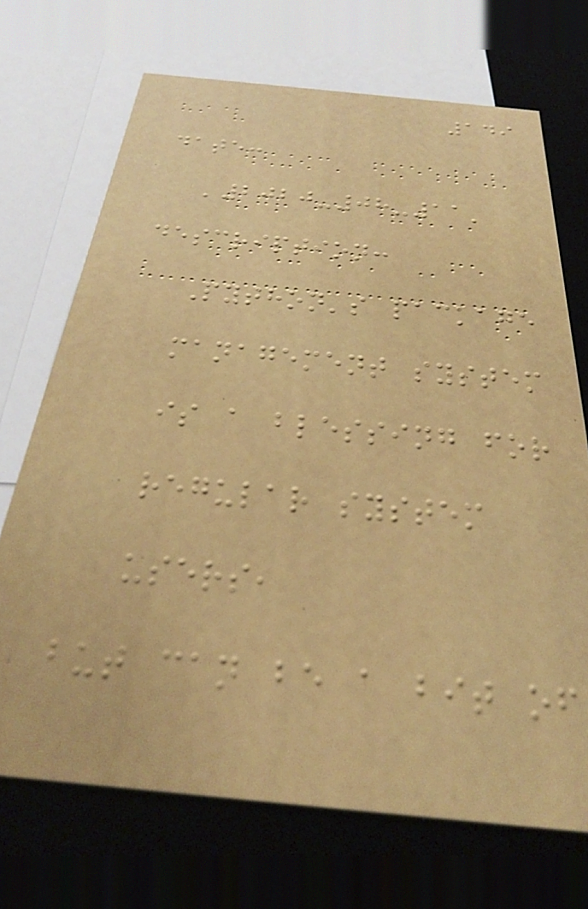149
date:
'2020-08-11'
description:
Python's package
management system
is a blessing for
regular system
users,
but can be a bit of
